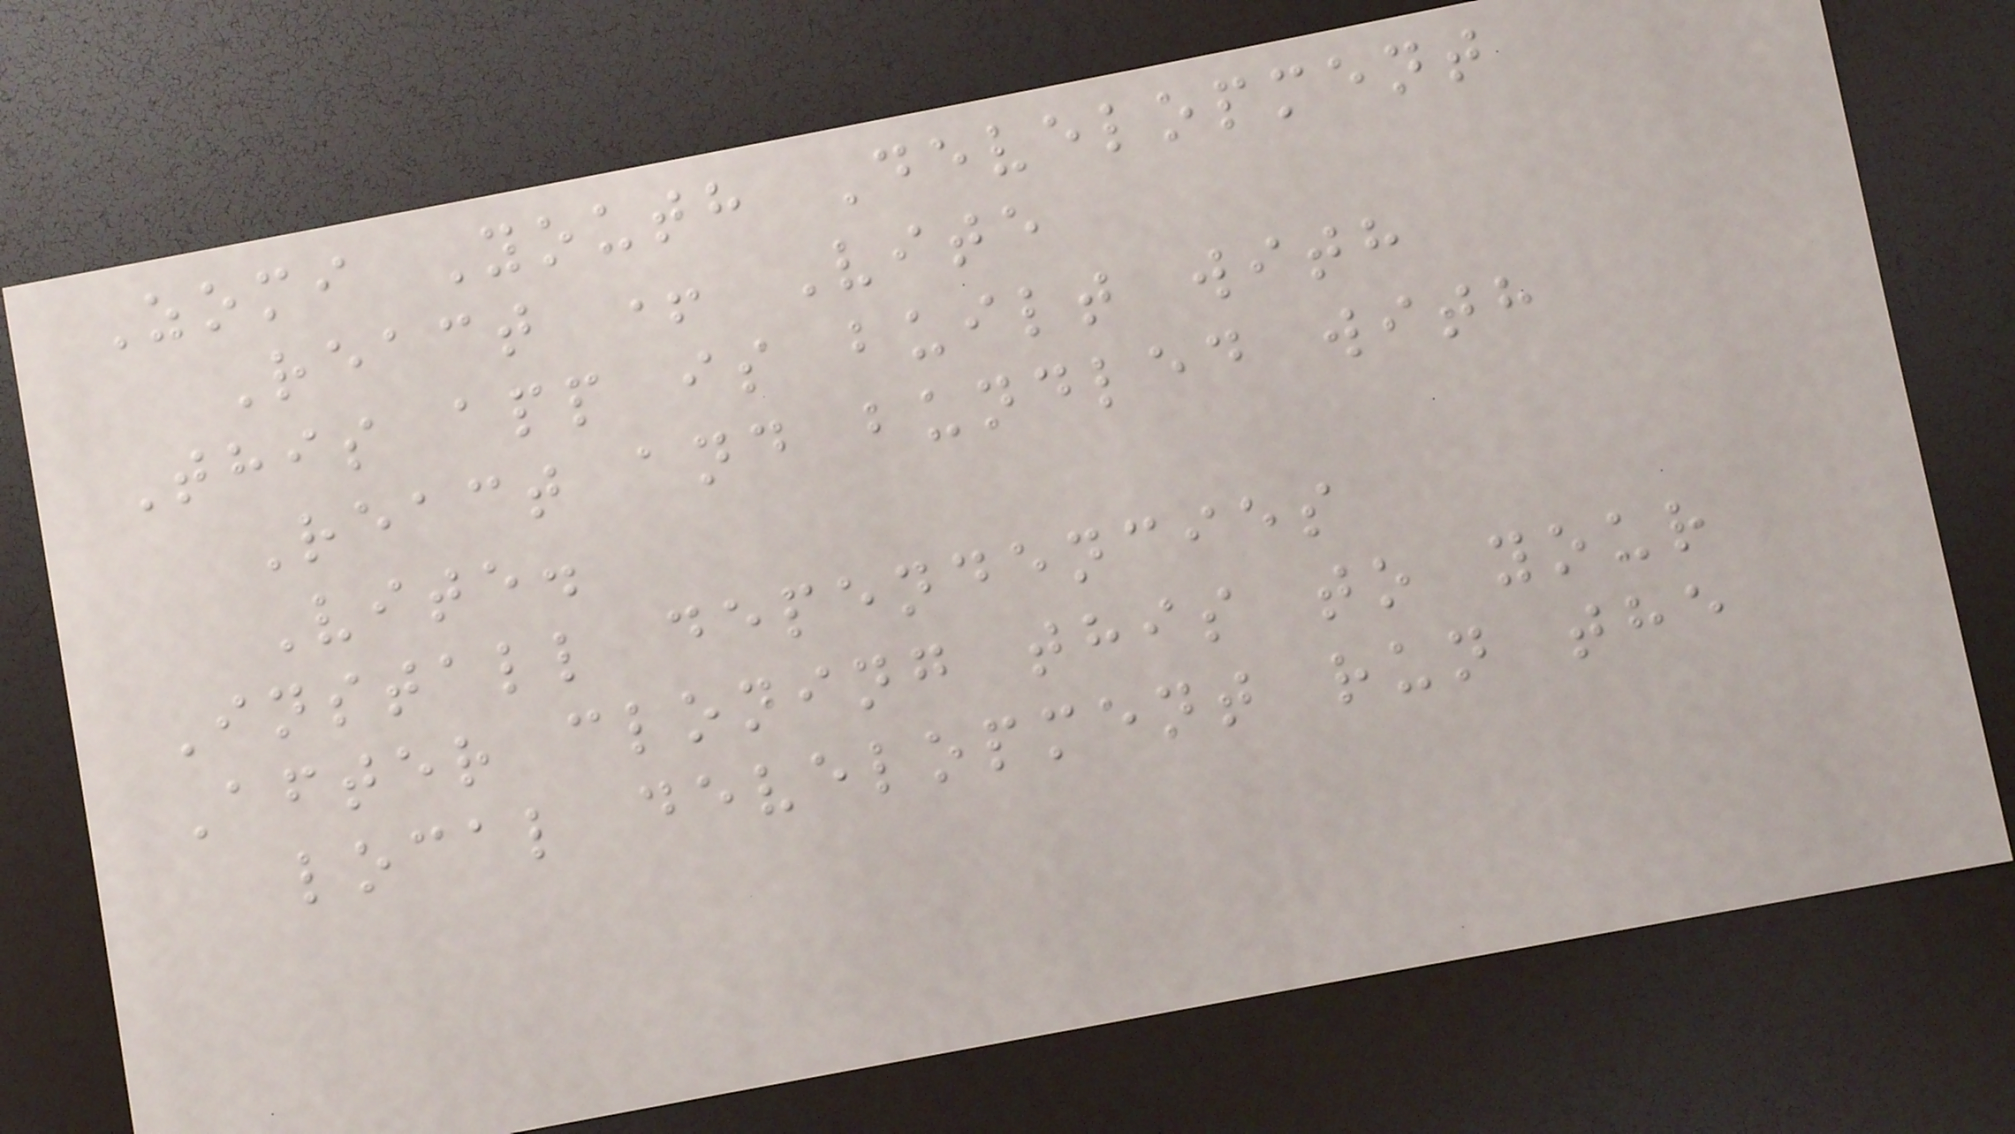Zomi Youth Development
React + Vite
This app is built with
React and bundled with
Vite.
Install dependencies
After cloning this to your
local development run the
